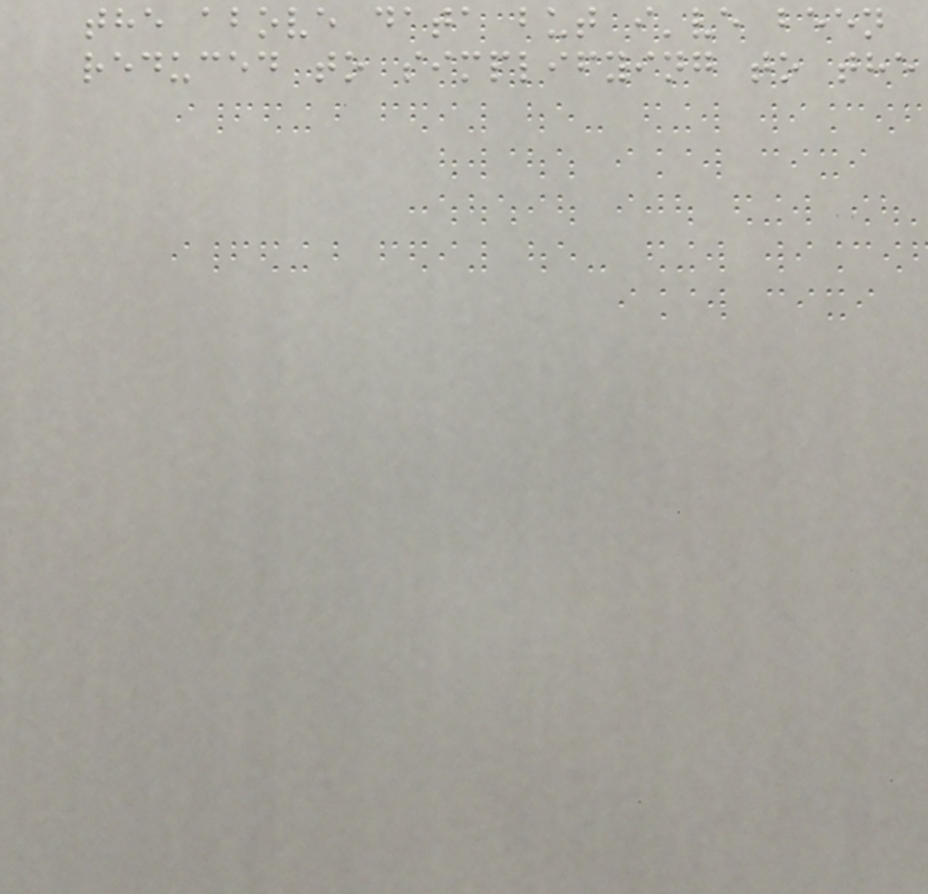the above data but i've been
reduced to simplifying to the
